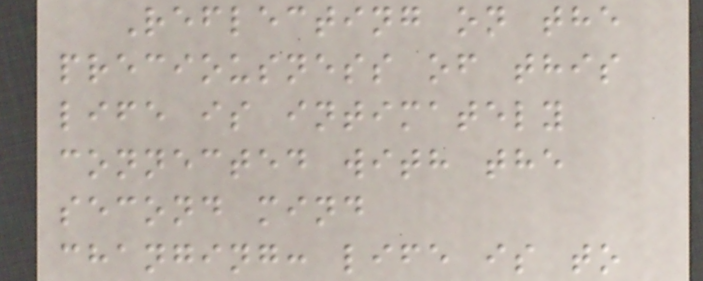Reflecting on the
preciousness of this
life is intimately
connected with the
second mind
changing: life is to
